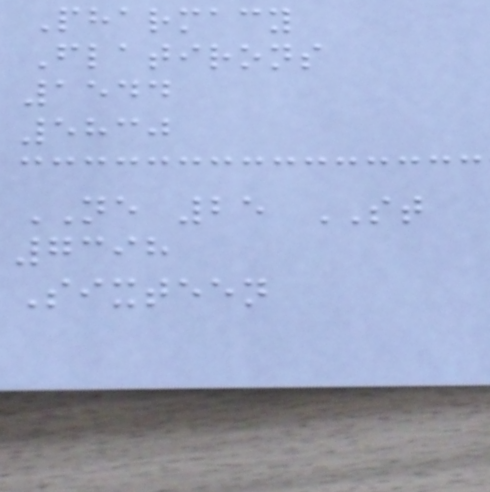Pharmacy
Flatirons
1544
5830
NE 25 ST
7398
Sixteen
